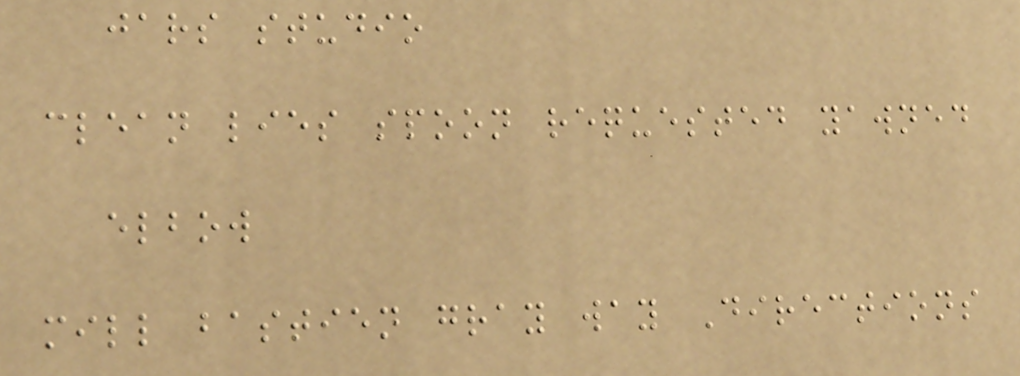jars studio
clean lies spoon requested yawned
elbow
mill bastien gray way Directions
